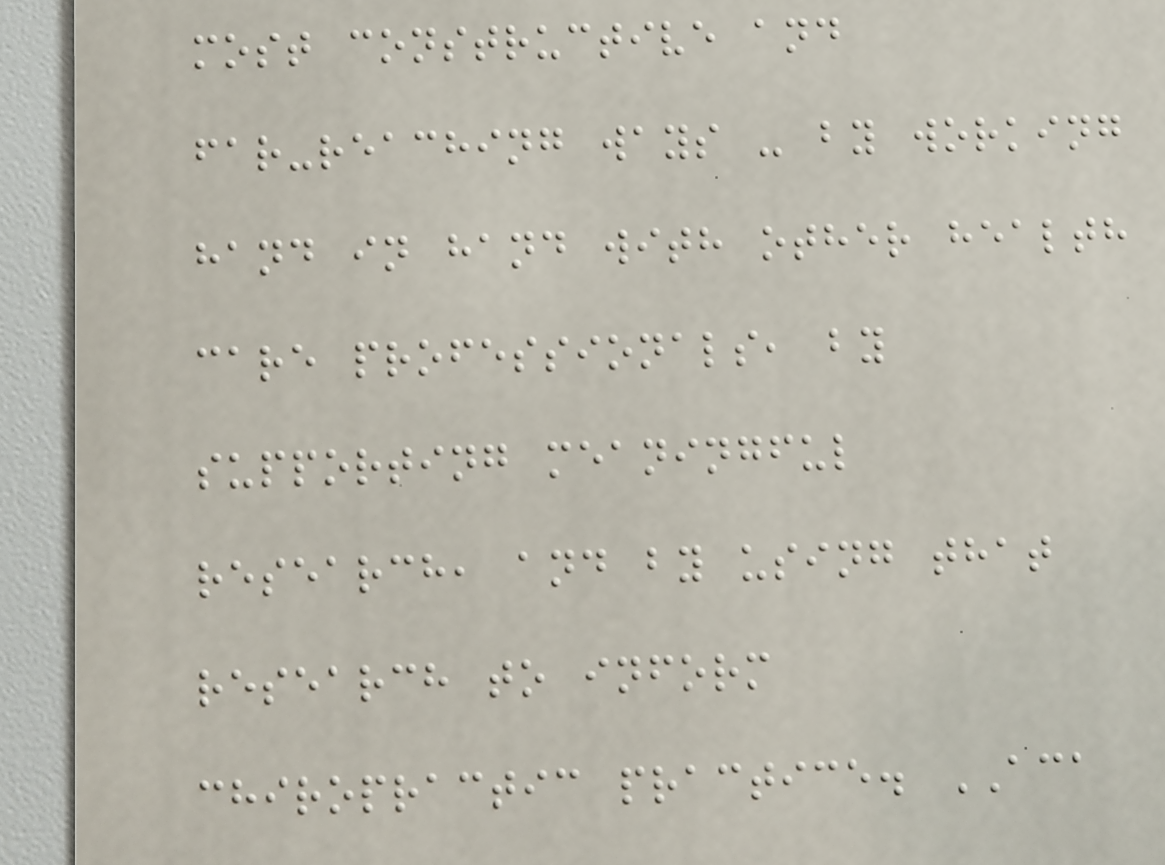most constructive and
far-reaching ways - by working
hand in hand with other health
care professionals, by
supporting meaningful
research, and by using that
research to inform
chiropractic practice. ACA
